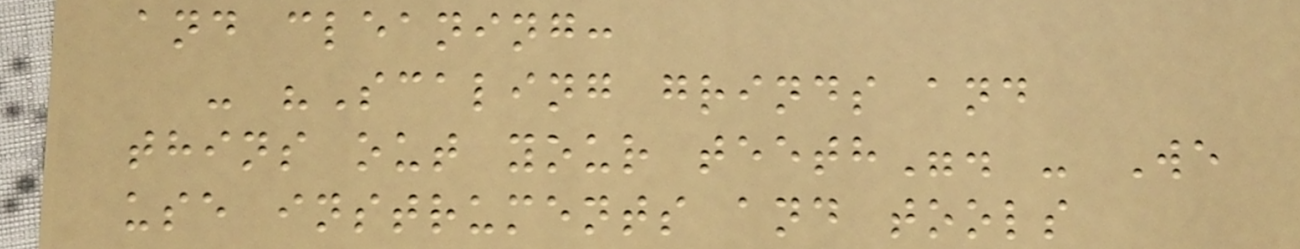and cleaning:
- "Scaling grinds and
thins out your teeth". - We
use instruments and tools
